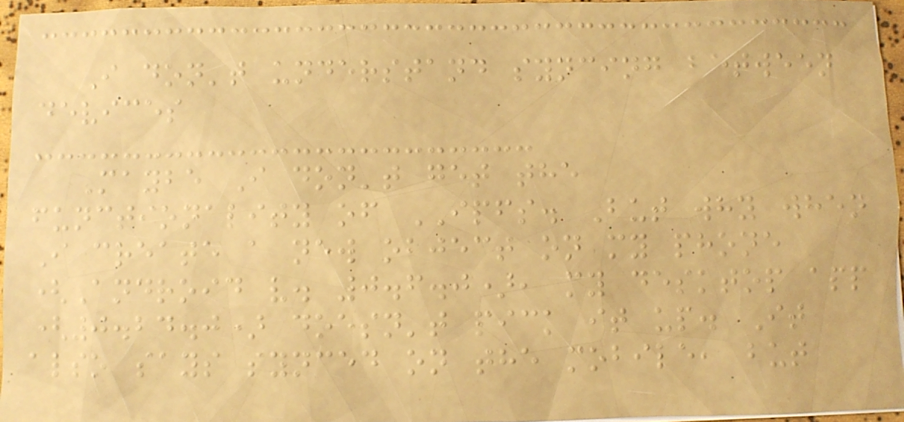I don't understand syncing between
devices
Maybe I don't get the
functionality of IPFS. But why when
I create a new object on my phone
(Android v. 0.6.0), my desktop app
(0.24.0) doesn't pick it up. It
also says synced on the mobile, but
